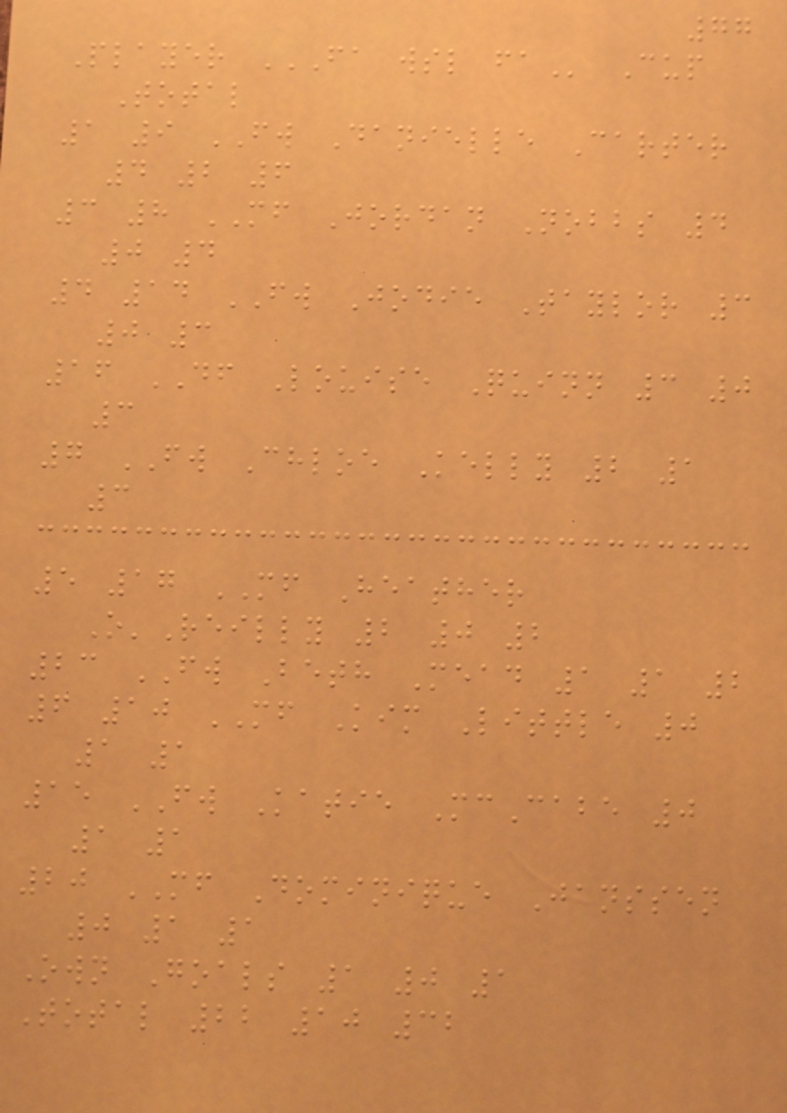77
Player FA WSL FA Cup
Total
1 9 FW Danielle Carter
4 2 6
3 8 MF Jordan Nobbs 4
0 4
4 14 FW Jodie Taylor 3
0 3
16 DF Louise Quinn 3 0
3
7 FW Chloe Kelly 2 1
3
5 17 MF Heather
O'Reilly 2 0 2
23 FW Beth Mead 1 1 2
6 10 MF Kim Little 0
1 1
15 FW Katie McCabe 0
1 1
20 MF Dominique Janssen
0 1 1
Own Goals 1 0 1
Total 22 10 32
